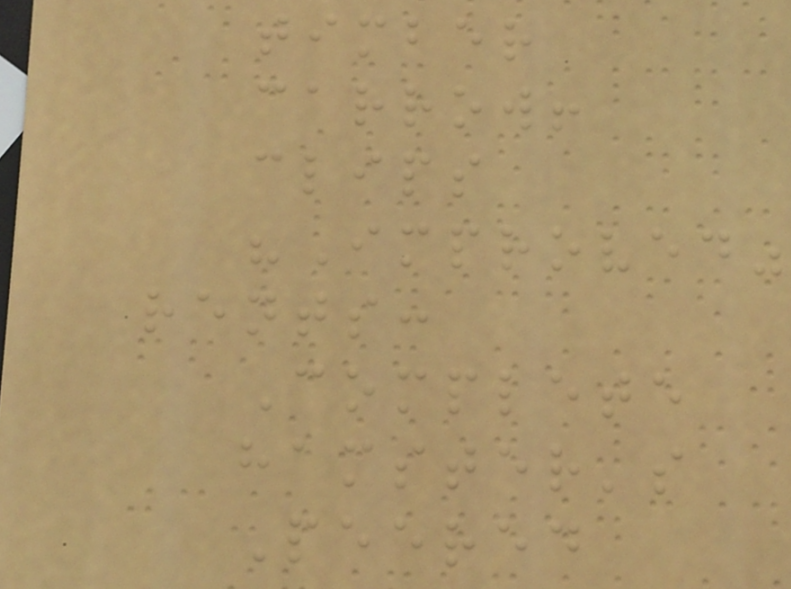timber
carrow!
clips
"Improved"
rents:
Complete
hamster's
Peered
